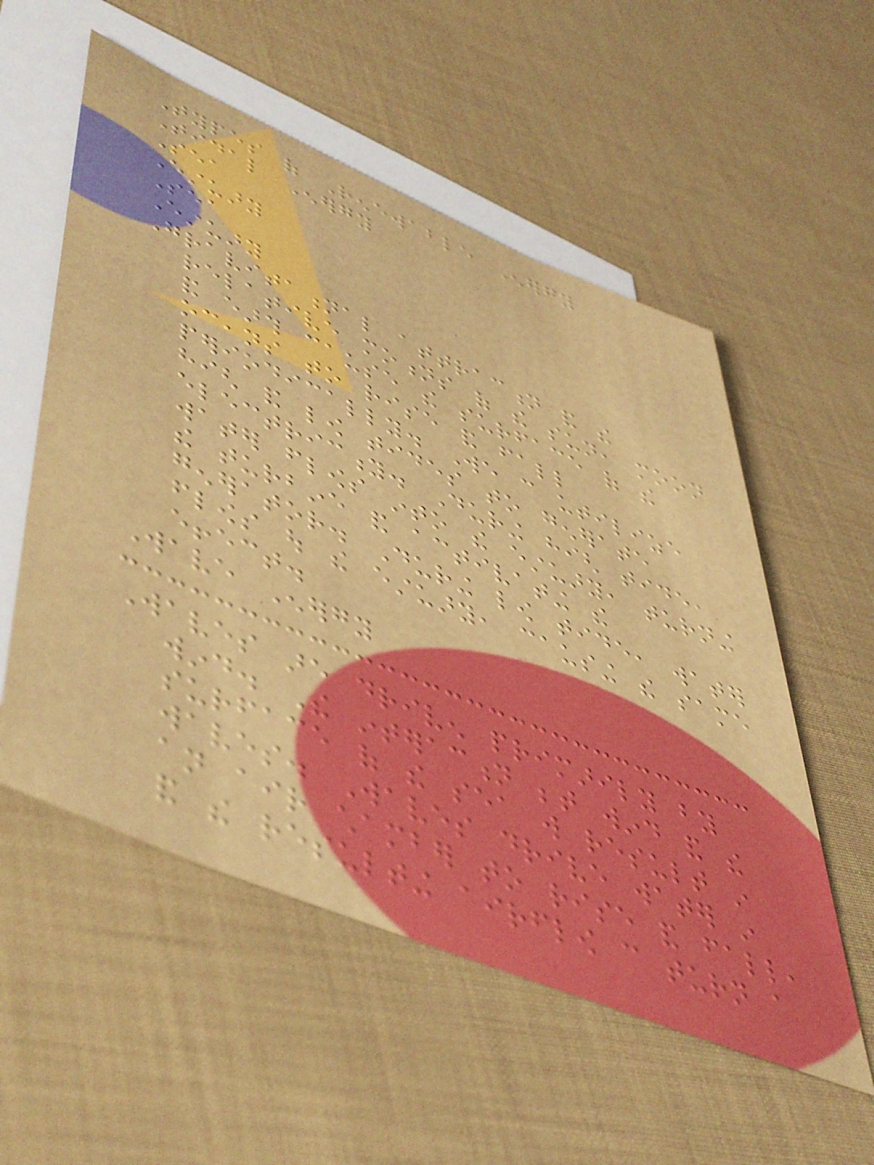Types of Renewable Energy
Tidal Energy
Sea
Estuary
Sea
Estuary
Gravitational attraction and the
relative motions of the sun, moon
and earth cause the surface of the
oceans to rise and fall
periodically. We can utilize
high and low tides to generate
electricity. During high tide,
water flows into the estuary, turning
the turbine and activating the
generator. During low tide, water
flows out the estuary, causing the same
effect.
Wave Energy
Waves are driven primarily by
wind. The interaction between wind and the
surface of the sea will result in
waves. Waves drive water in
an air chamber to rise and fall,
and the resulting airflow can turn a
